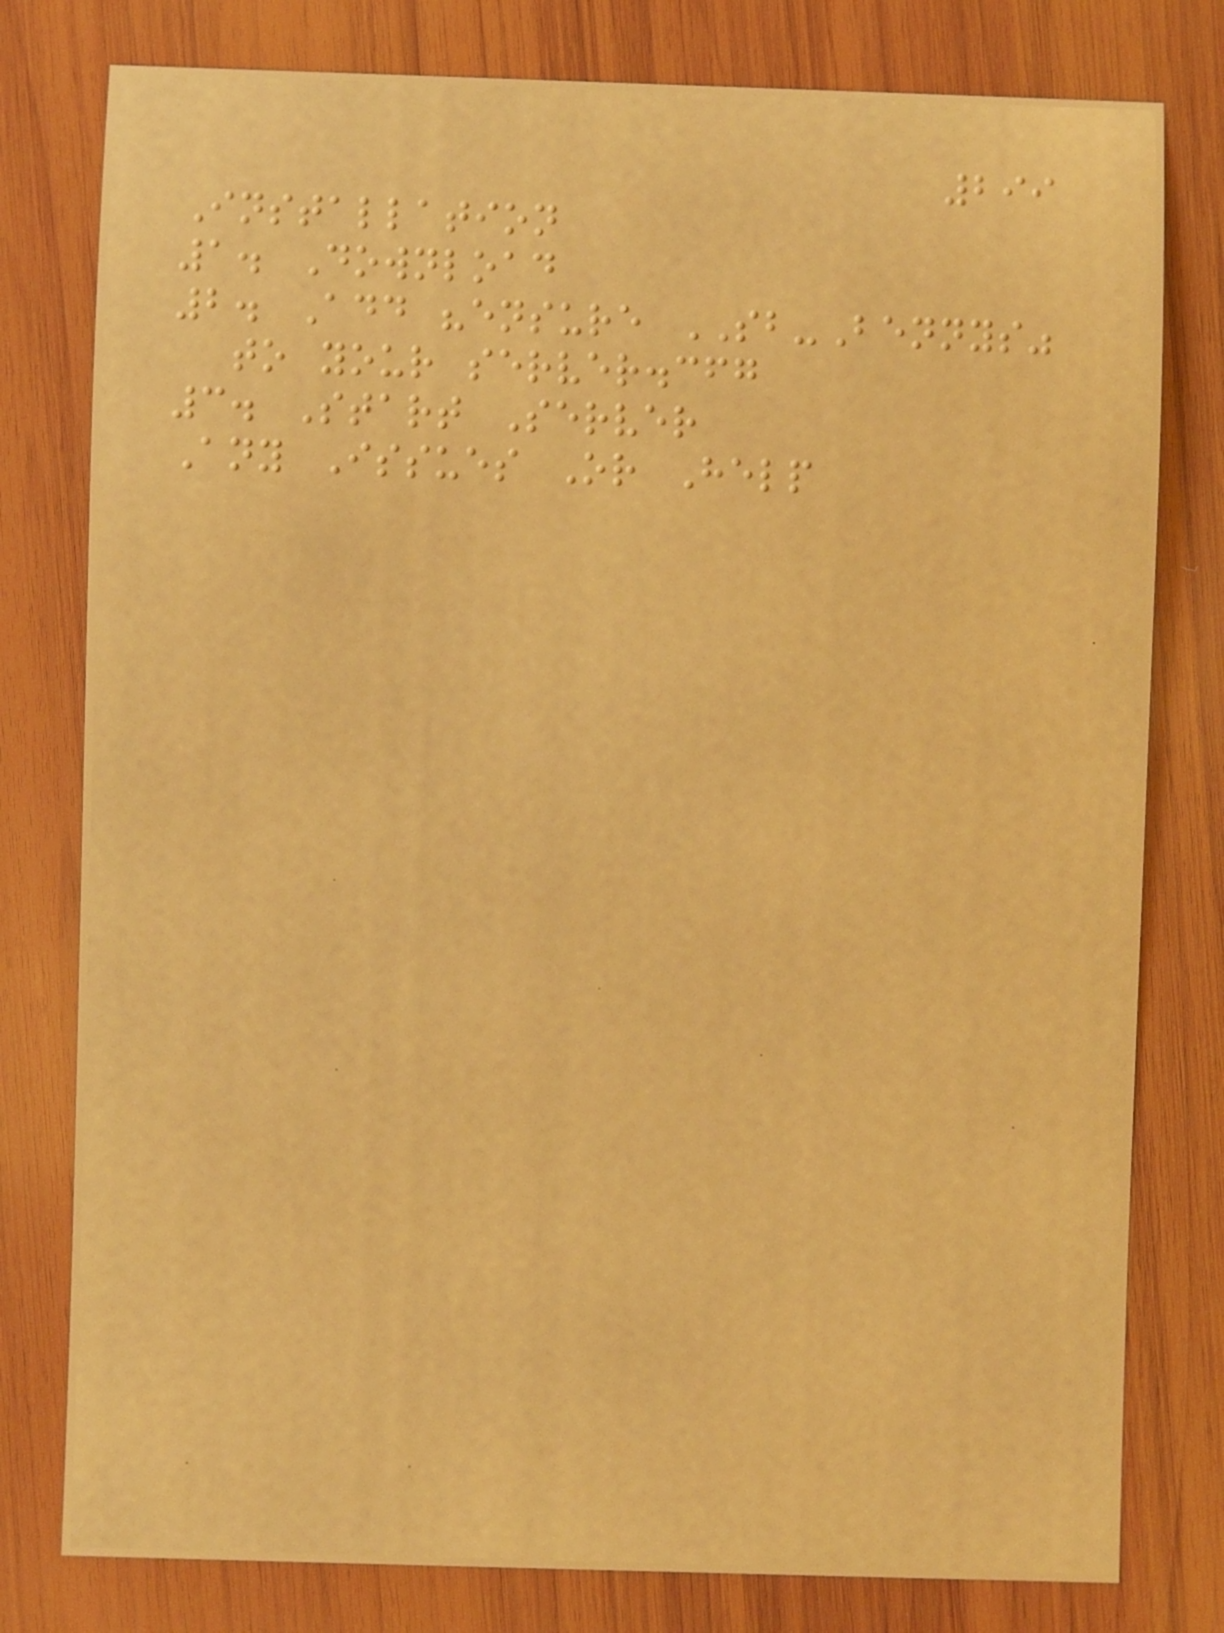299
Installation
1. Download
2. Add "ensure SB-Bennys"
to your server.cfg
3. Start Server
Any Issues Or Help
